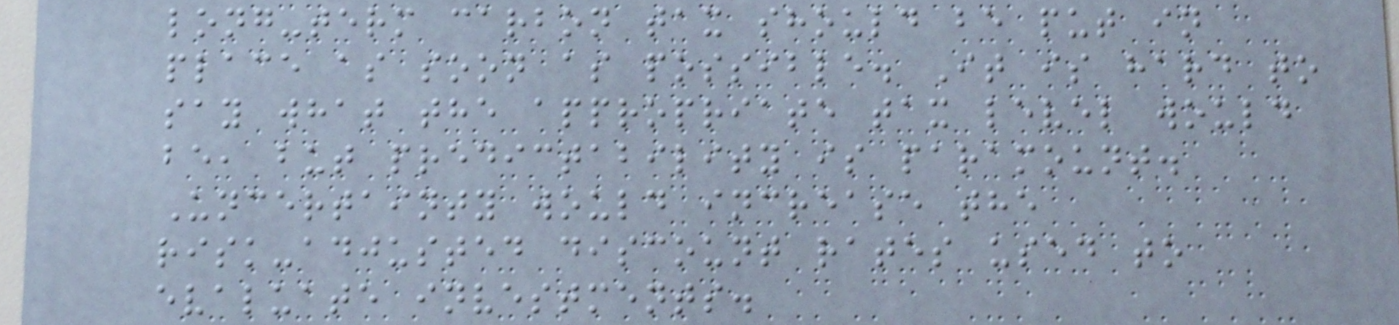long-term carbon tax should be put in
place as soon as possible. It is hard to
say what the appropriate tax level would
be, but predictability is paramount.
Uncertainty would increase the
risk-adjusted discount rates used to
evaluate investments.
